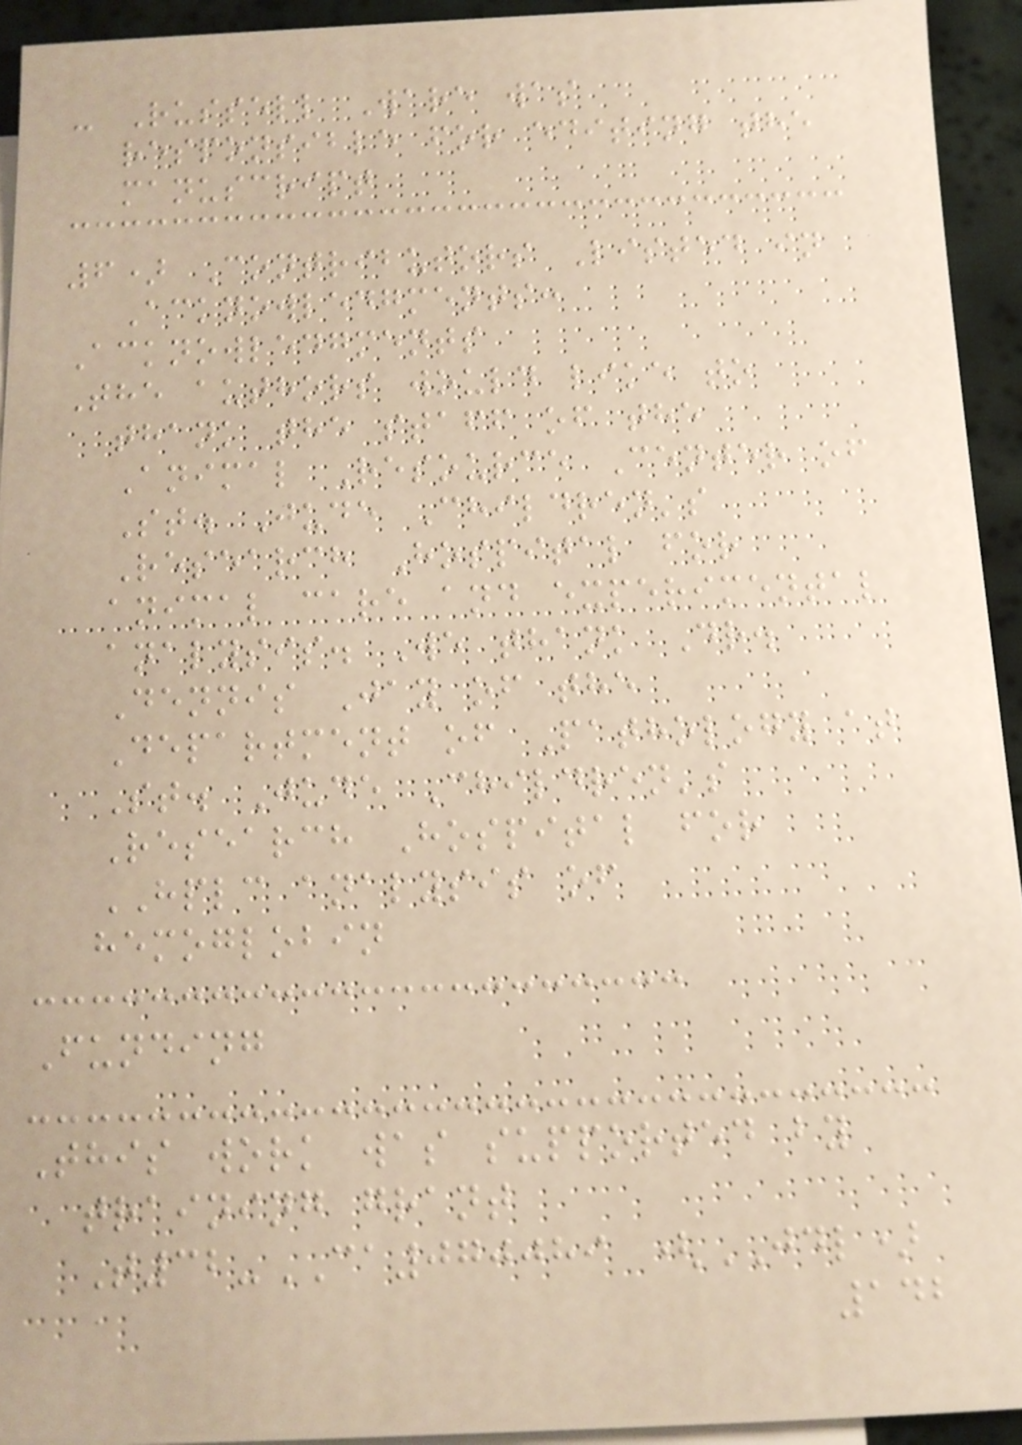- Russell Ware was
responsible for editing the
manuscript
6) Contributors Listed in
Acknowledgments:
Acknowledgments
The authors would like to
thank the staff of the
Animal Resource Center of
St. Jude Children's
Research Hospital for
animal care and experimental
analysis. We thank Dr.
Dennis Jay of the
Department of Pathology at
St. Jude Children's
Research Hospital for
HPLC analysis of
hemoglobin
Funding
This work was supported by
training grant
T32-CA070089 (JDL)
142
